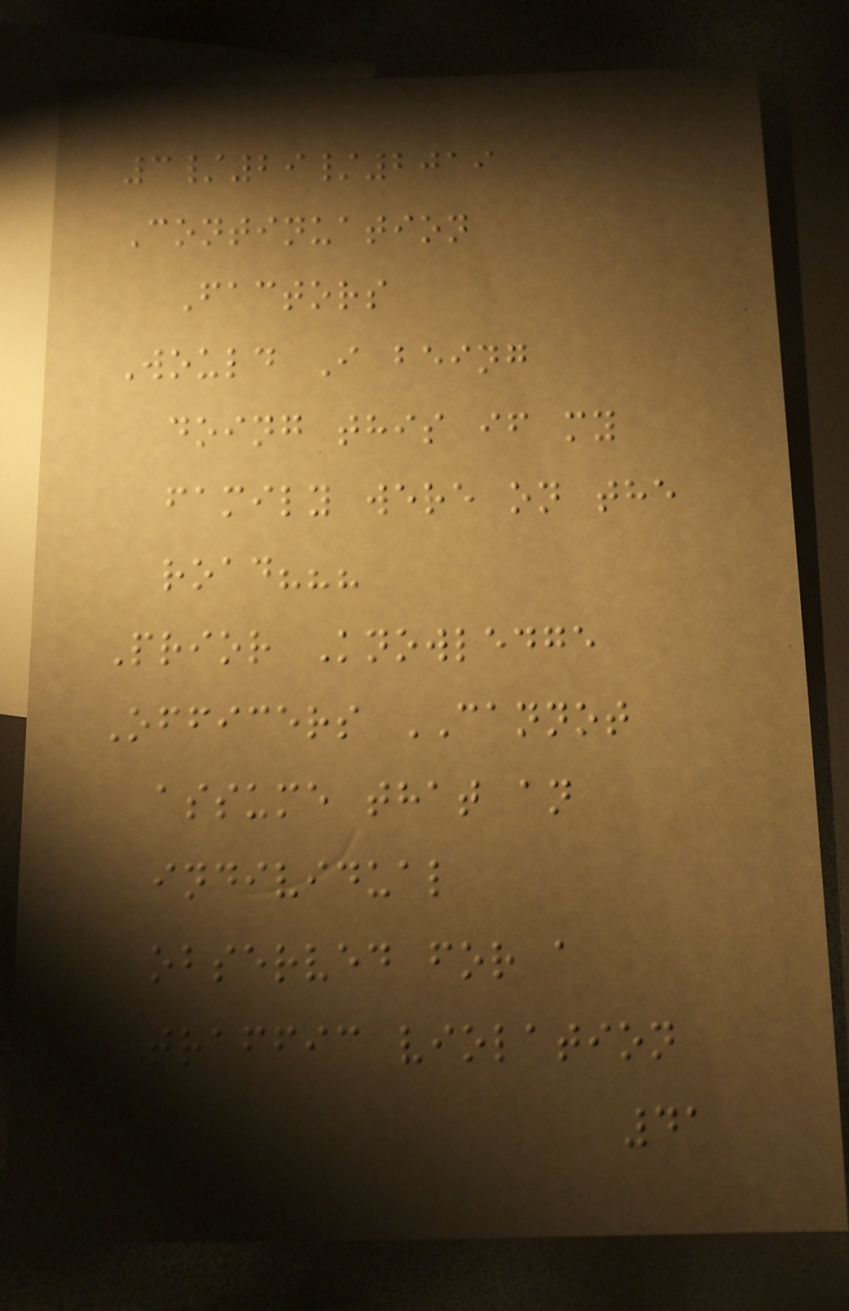3/29/2019
Continuation
Factors
Would I being
doing this if my
family were on the
road???
Prior Knowledge
Officers CANNOT
assume that an
individual
observed for a
traffic violation
41
